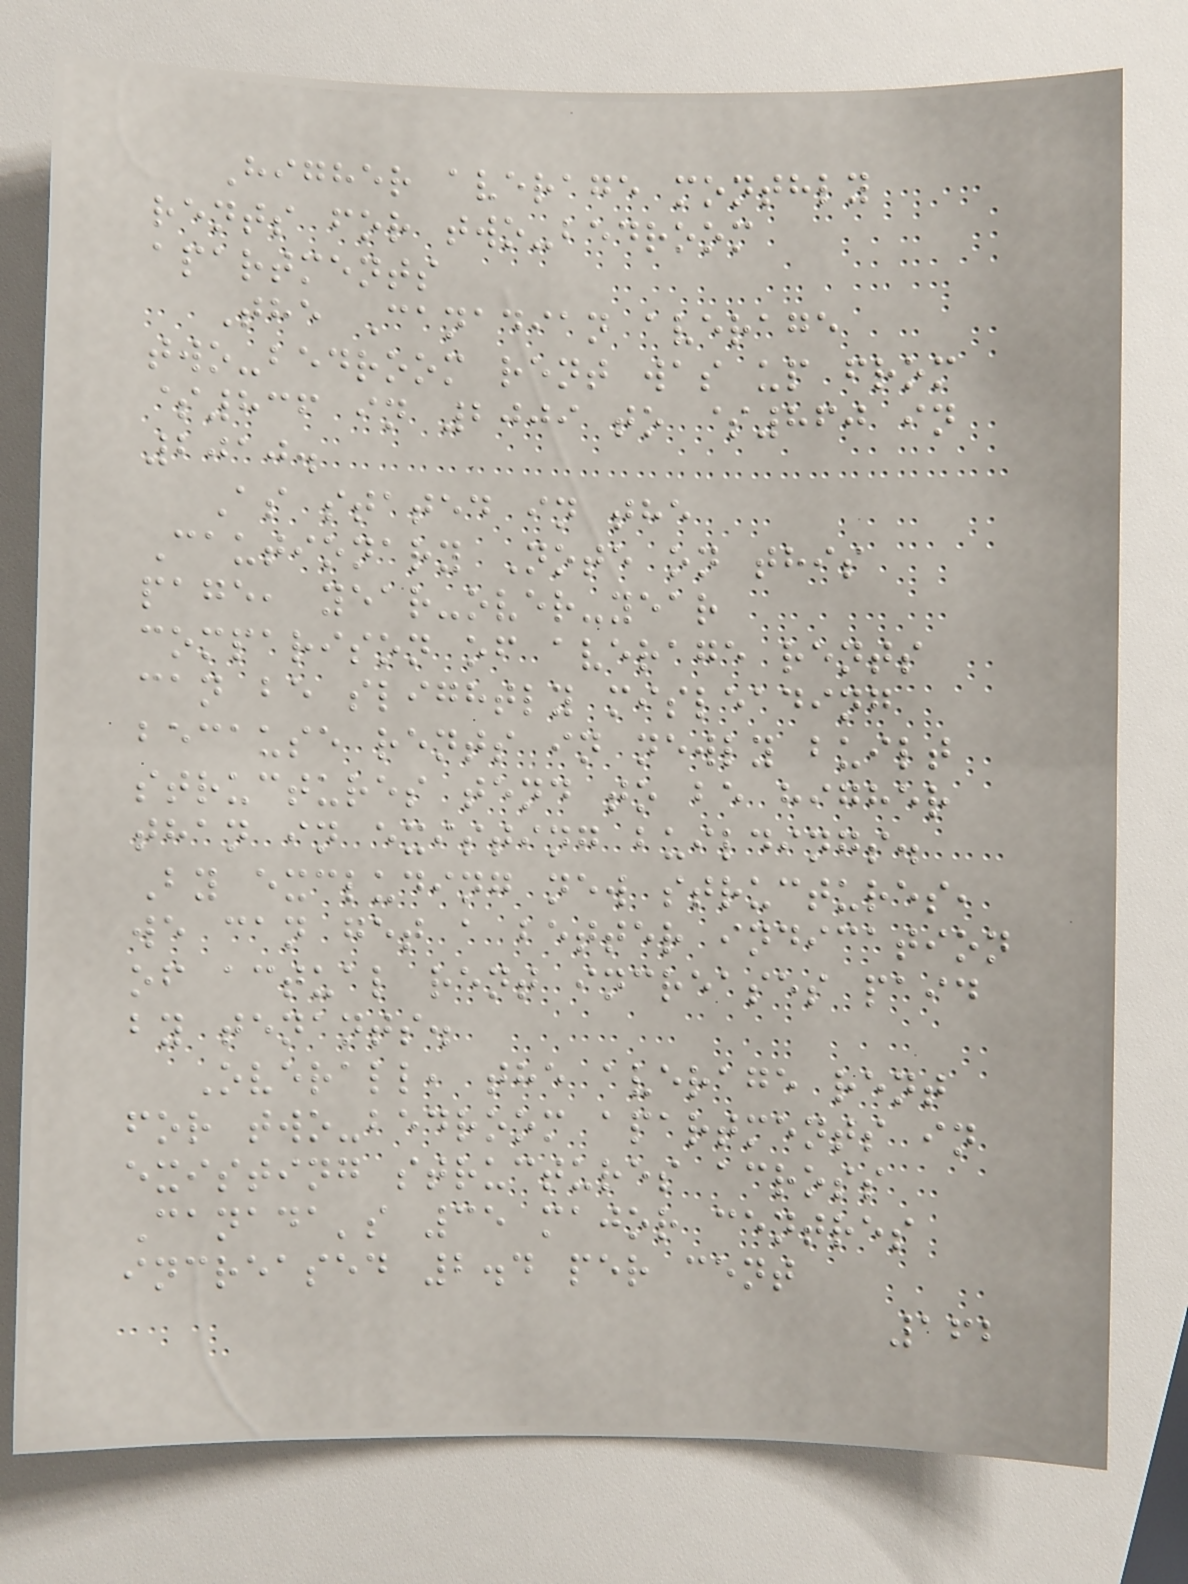Higher average monthly
rents for two-bedroom
apartments
The Canadian average
two-bedroom rent was up from
$836 in 2009 to $860 in
2010.
As stated in the
Cautionary Note on this
page, year-over-year
comparison of average rents
can be slightly misleading
because rents in newly built
structures tend to be higher
than in existing buildings.
By excluding new structures,
we can get a better indication
of actual rent increases paid
by tenants.
Overall, the average rent
for two-bedroom apartments in
existing structures across
Canada's 35 major centres
increased 2.4 per cent
162
